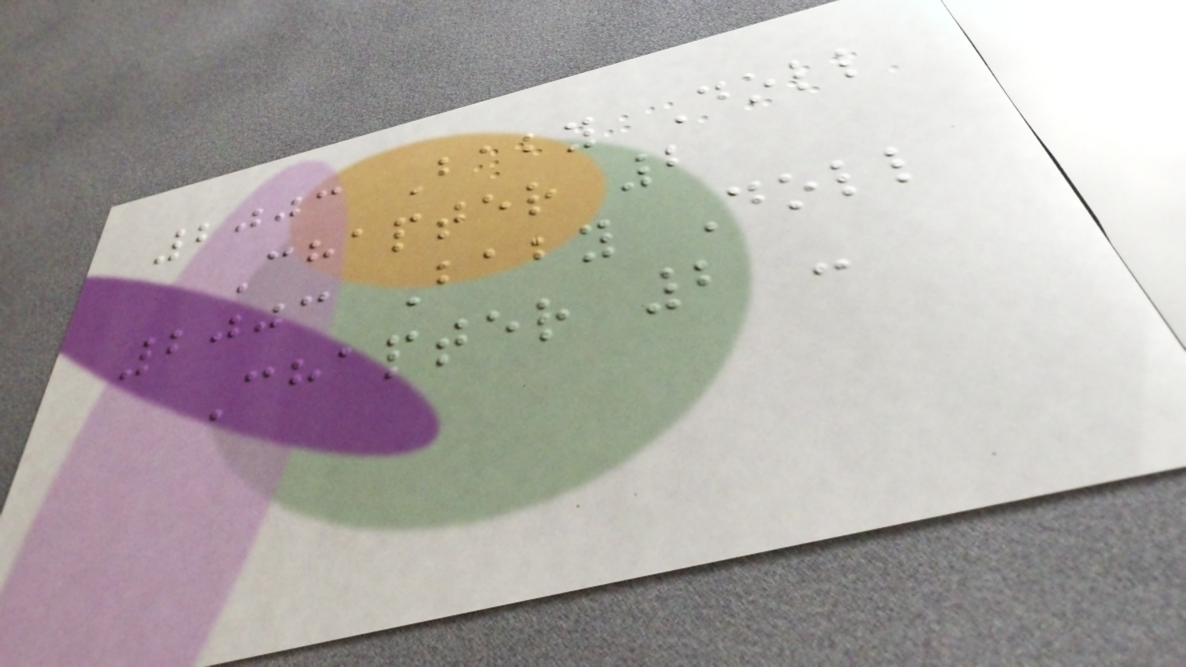2003 Baby Doll
Chapter 2
2003 Baby Doll
Chapter 2 -
